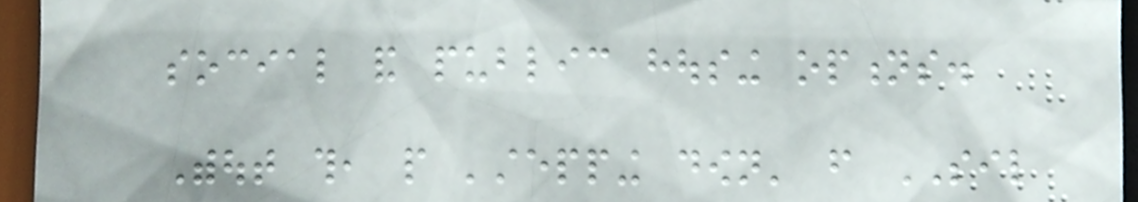social and public housing options.
Without this, people 'stepping down' from SIL
